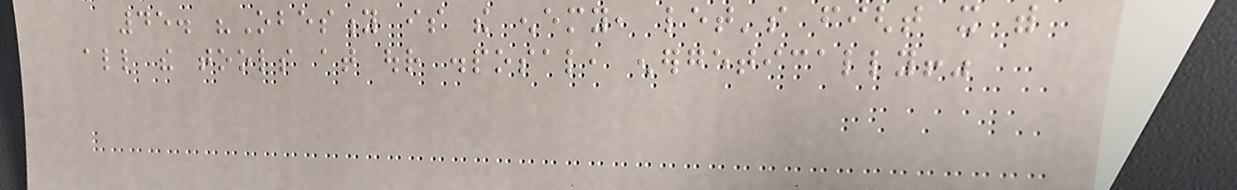45. "Obesity is the enemy, let's fight it with
all the tools at our disposal, energetically!"
